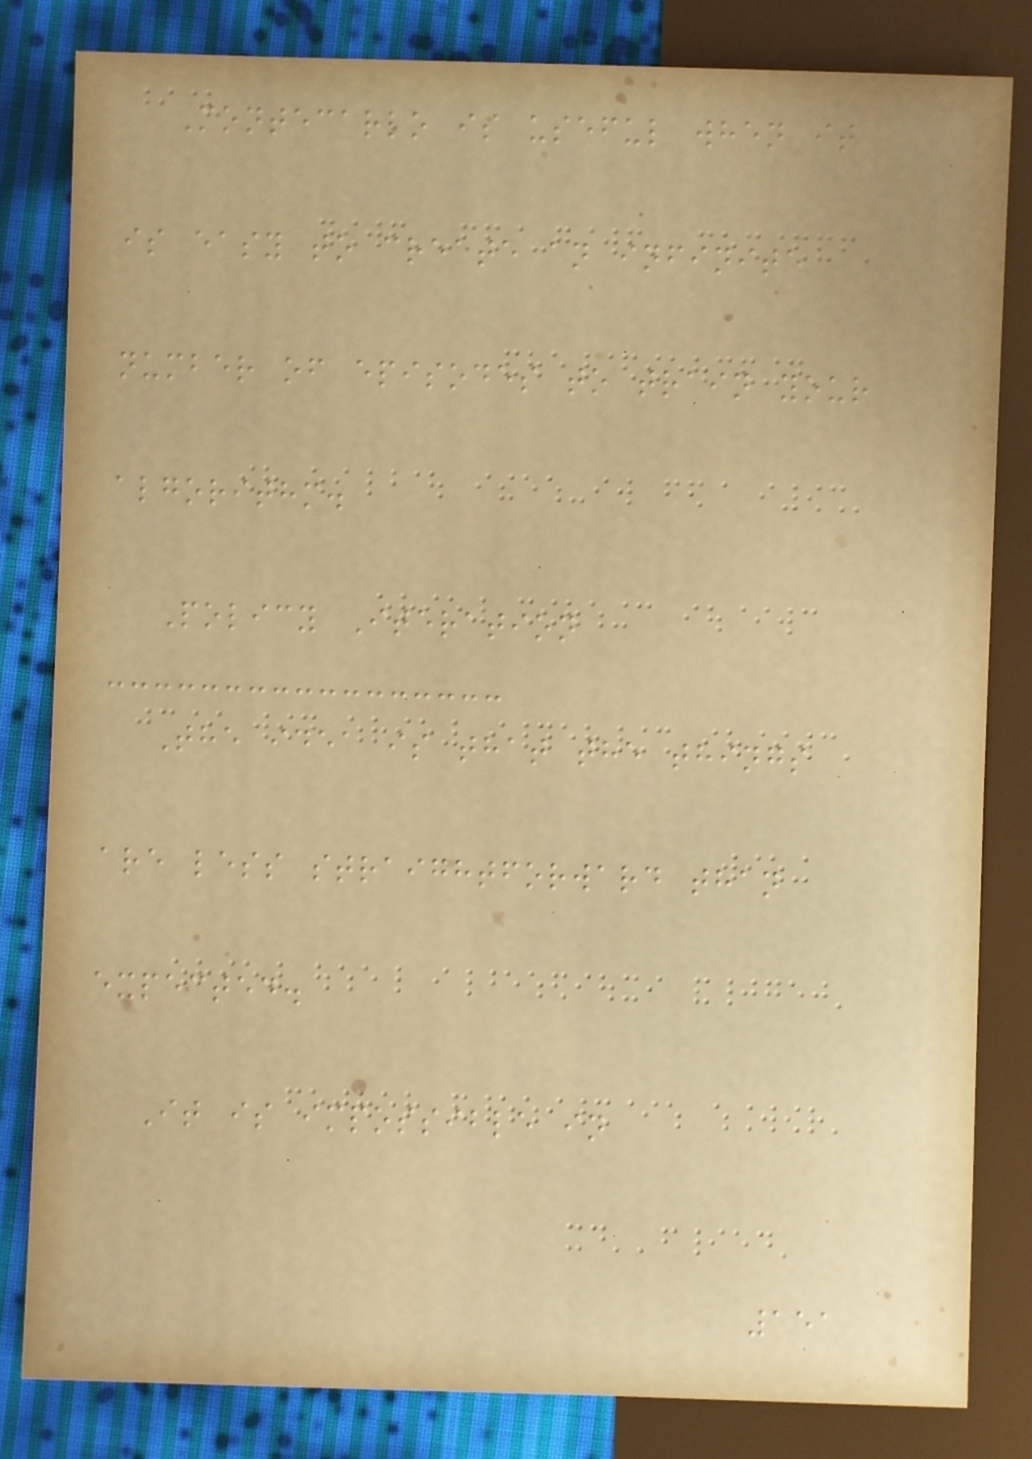Montecarlo is useful when it
is easy to create an infinite
number of episodes to train your
algorithm.
Policy Iteration
The idea is that the things
are less straightforward than
expected.
It is impossible in
151
